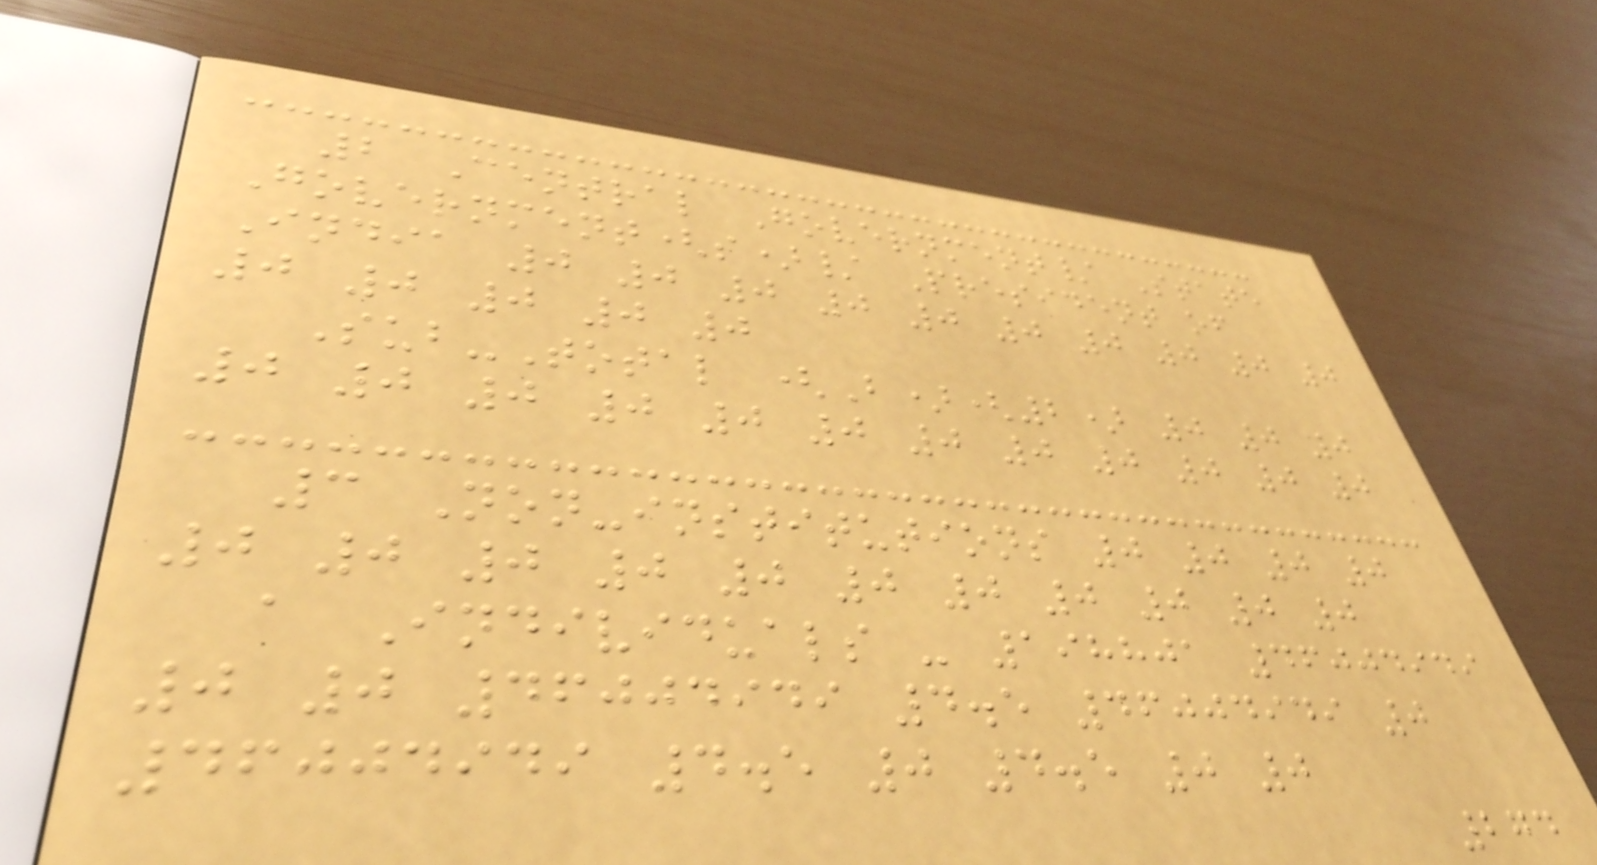2 Central Government/ State
Government(s)/ President of
India 0 0 0 0 0 0 0 0 0 0
0 0 0 0 0
Sub-Total (B)(2) 0 0 0
0 0 0 0 0 0 0 0 0 0 0 0
3 Non-institutions 0 0 0 0
0 0 0 0 0 0 0 0 0 0 0
a Individuals - 198801 46004949
0 0 46004949 4.5 46004949 0
46004949 4.5 0 4.5 0 0
274
